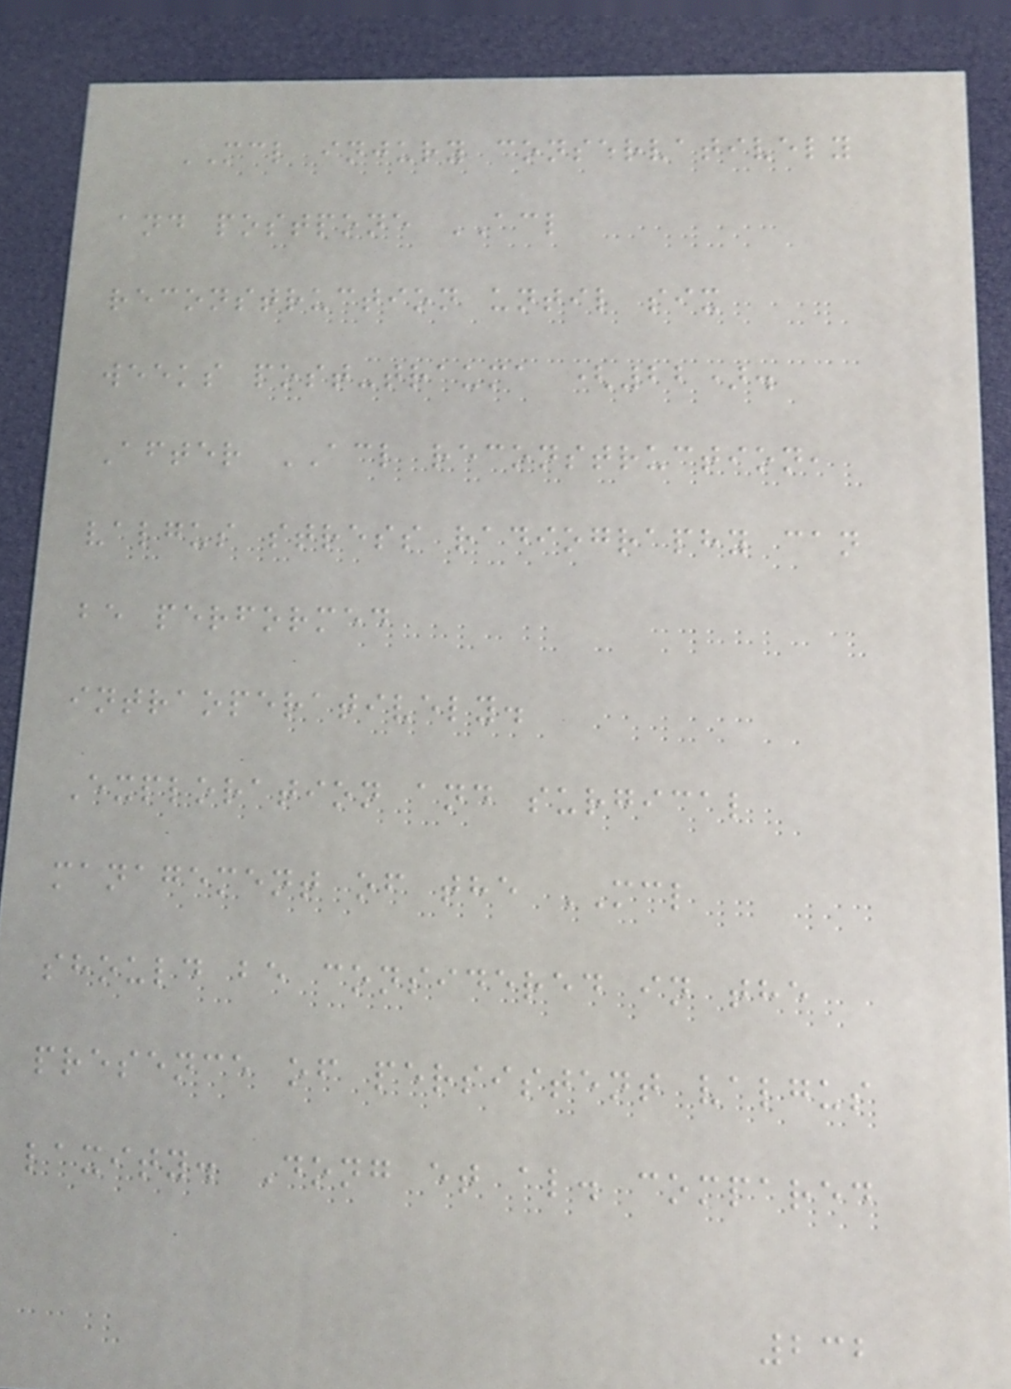MCL injury conservatively
and postpone ACL
reconstruction until six
weeks post-trauma (22).
After ACL reconstruction,
valgus stress radiography can
be performed
intraoperatively.
Exploration and surgical
management of the MCL
should be considered in the
presence of persistent valgus
laxity. Dong et al. compared
232
